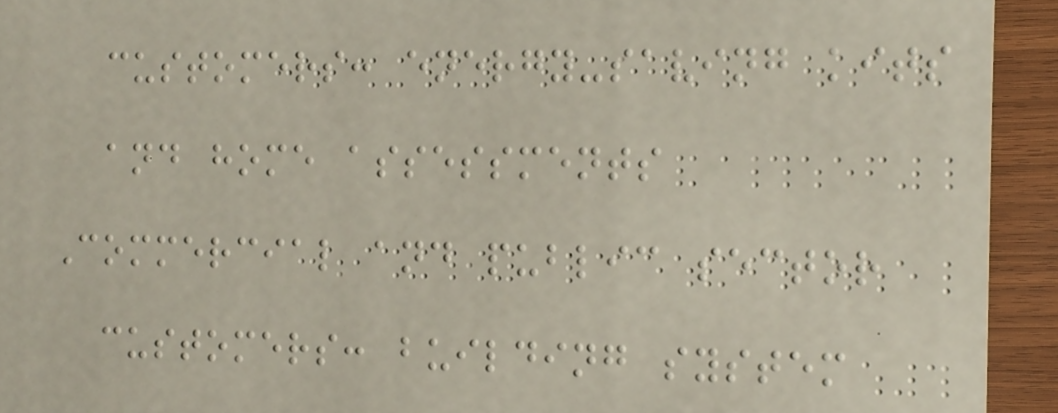customers: energy-saving kits
and home assessments
Commercial and public sector
customers: building system
